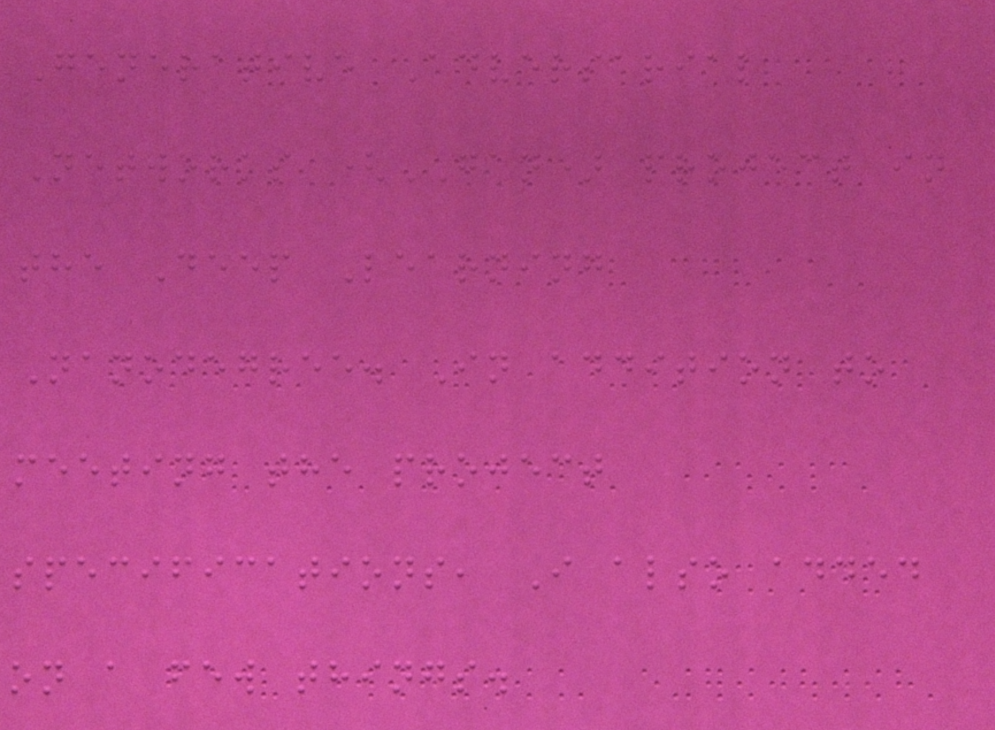Generative Adversarial
Networks (GAN) project in
the Deep Learning
Nanodegree. In addition to
meeting the project
specifications, I also added
on a few things.
